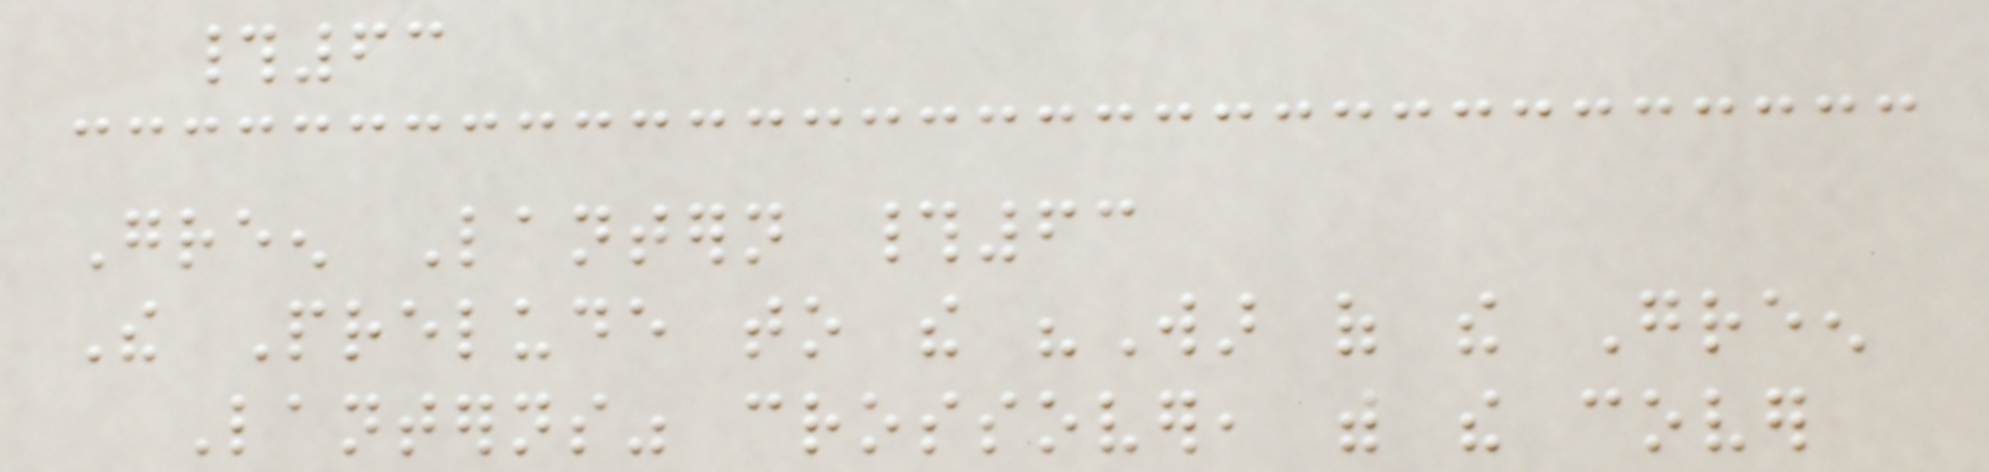#63
Green Lantern #63
The Prelude to the "War of the Green
Lanterns" crossover, with the cover
